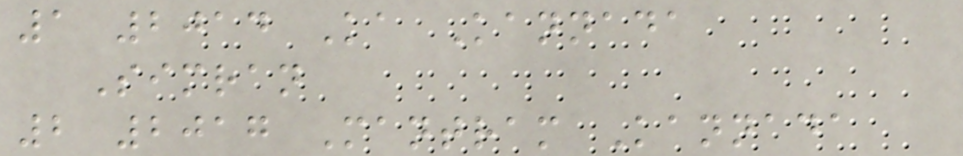1 2014 Ka Kannada
Simran
2 2017 Mantram Kannada
